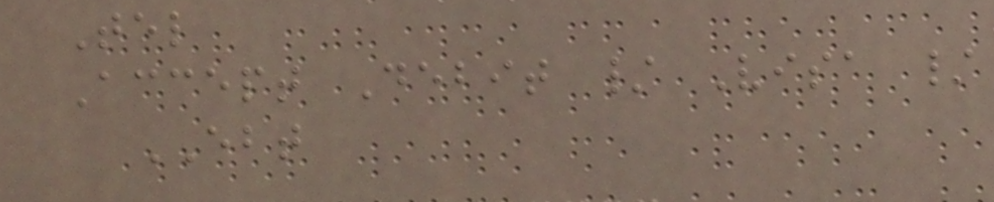Tel
Accept Debit / Visa /
EBT
